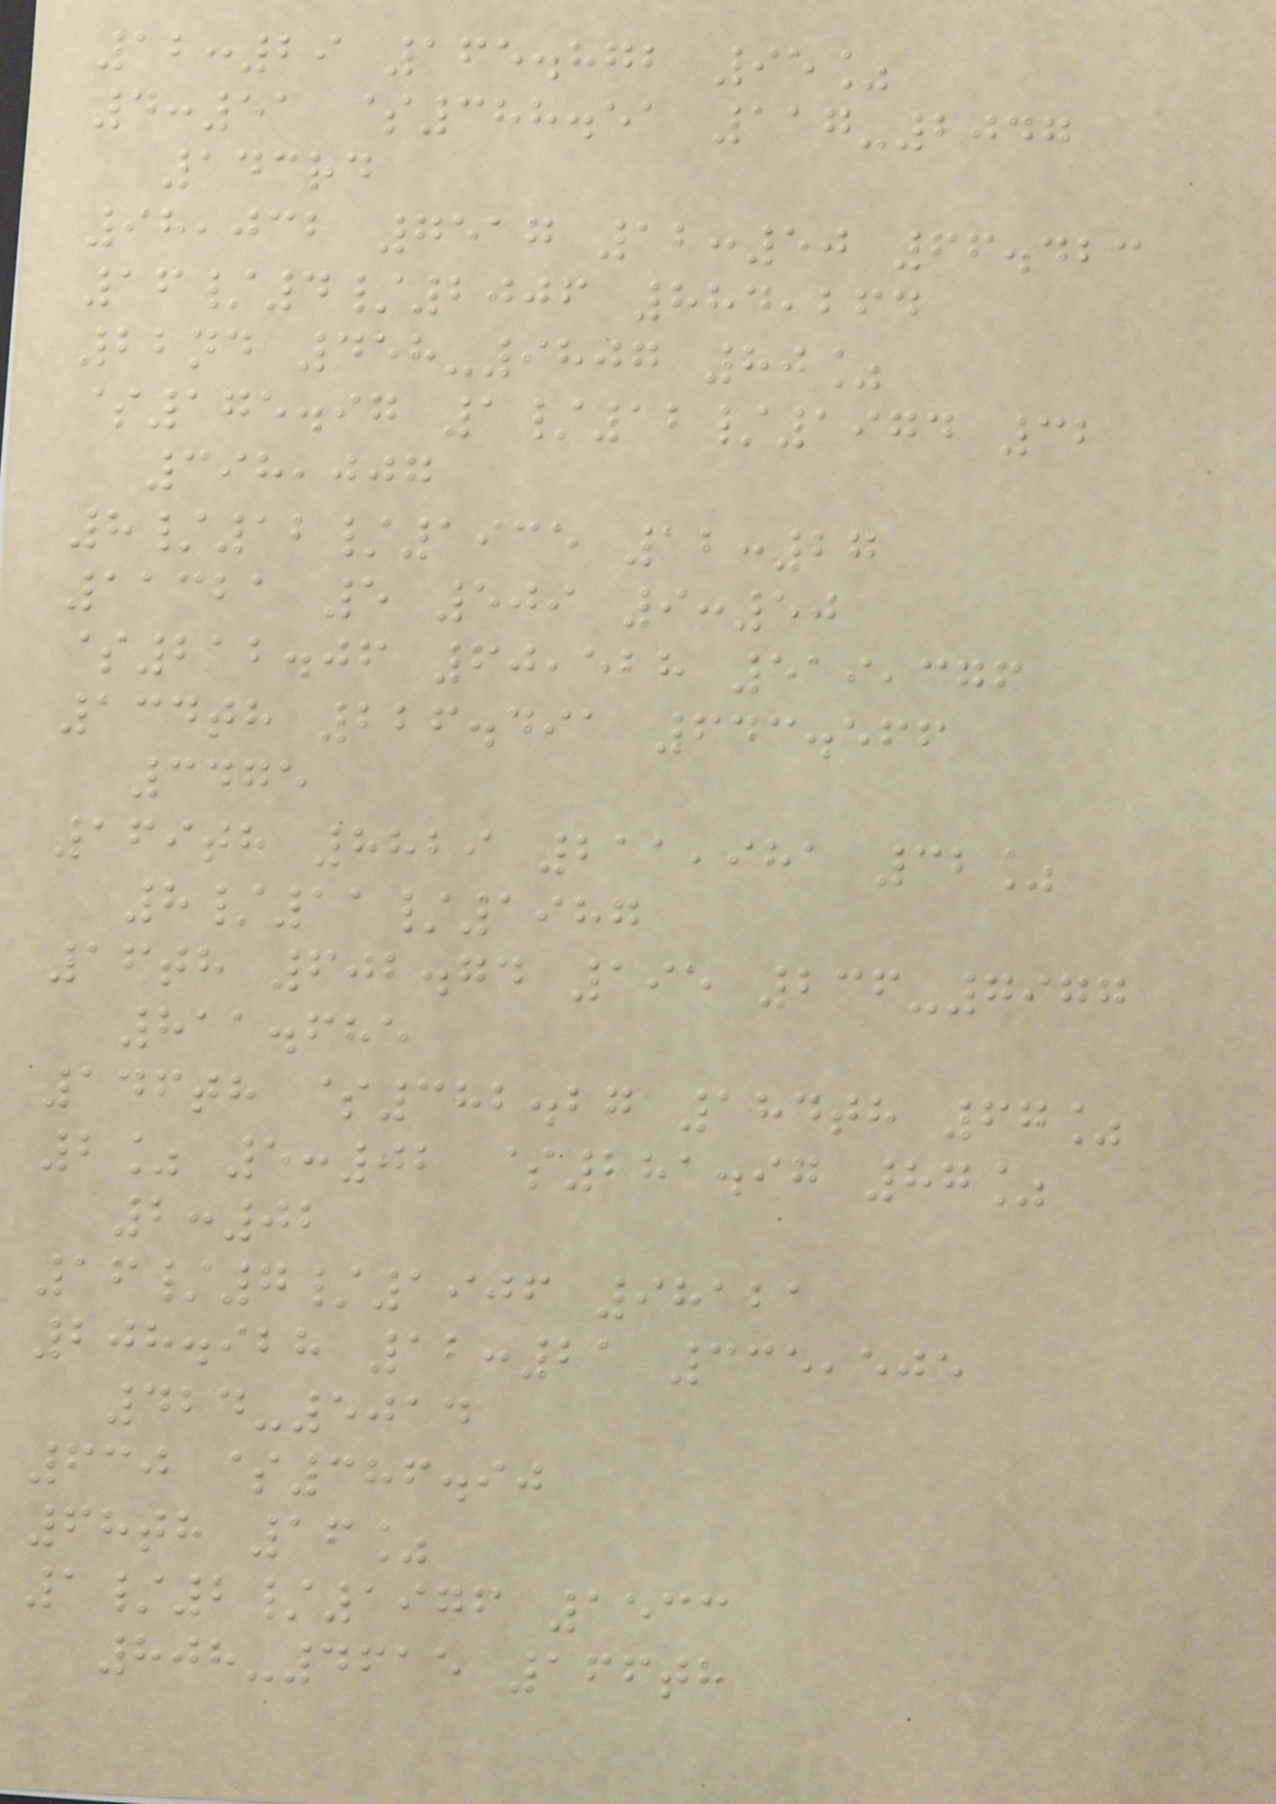12:29 165.872 95%
4:51 $388.51 117-2047
143rd
98,032 7517 12:50 66.423
16/4/2006 884,264
22nd 458-9807 80%
$175.97 1/12/1974 32
398,007
8/12/1935 12:27
11321 5 509 9:50
$212.06 60,528 519,376
134th 226.491 643.566
3475
169th 8829 211,981 32%
8/11/1987
16th 602.74 195 236-7977
811.685
146th $382.27 184th 67%
2% 5:02 $281.97 87%
2:02
16/7/1906 98121
208.928 12:21 335,505
424-5014
630 $386.90
68th 16%
1/2/1976 1533
808-4615 166th
